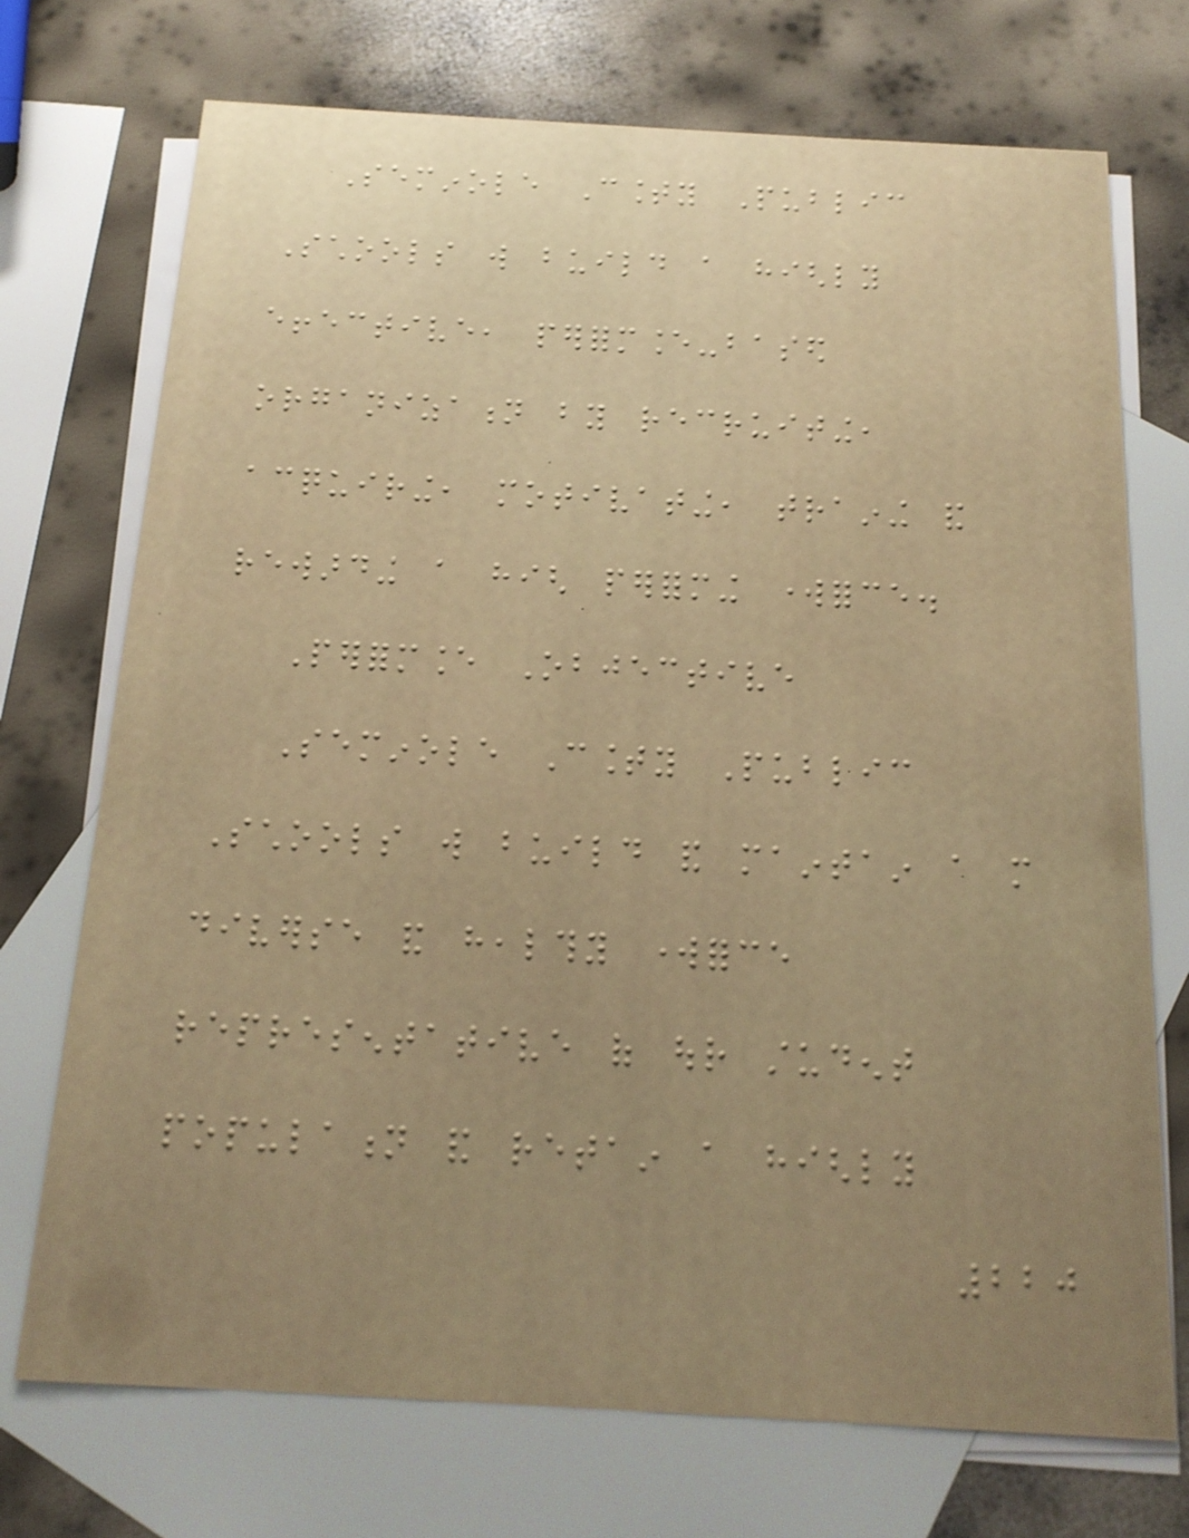Seminole County Public
Schools will build a highly
effective, performance-based
organization by recruiting,
acquiring, motivating, training and
rewarding a high performing workforce.
Performance Objective
Seminole County Public
Schools will build and maintain a more
diverse and healthy workforce
representative of our student
population and retain a highly
220
